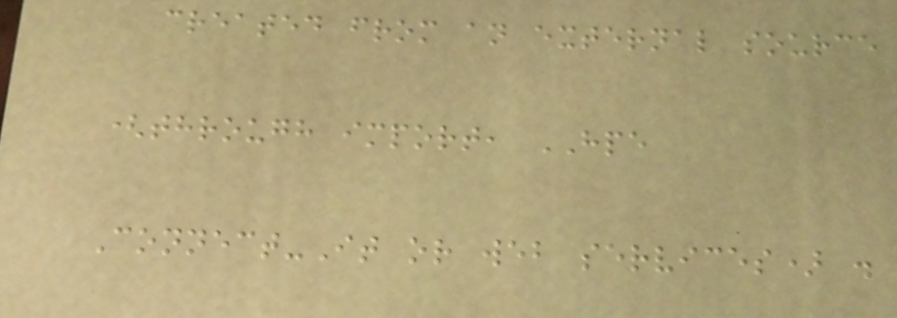created from an external source
(through import, HPE
Connect-It or web services) .
